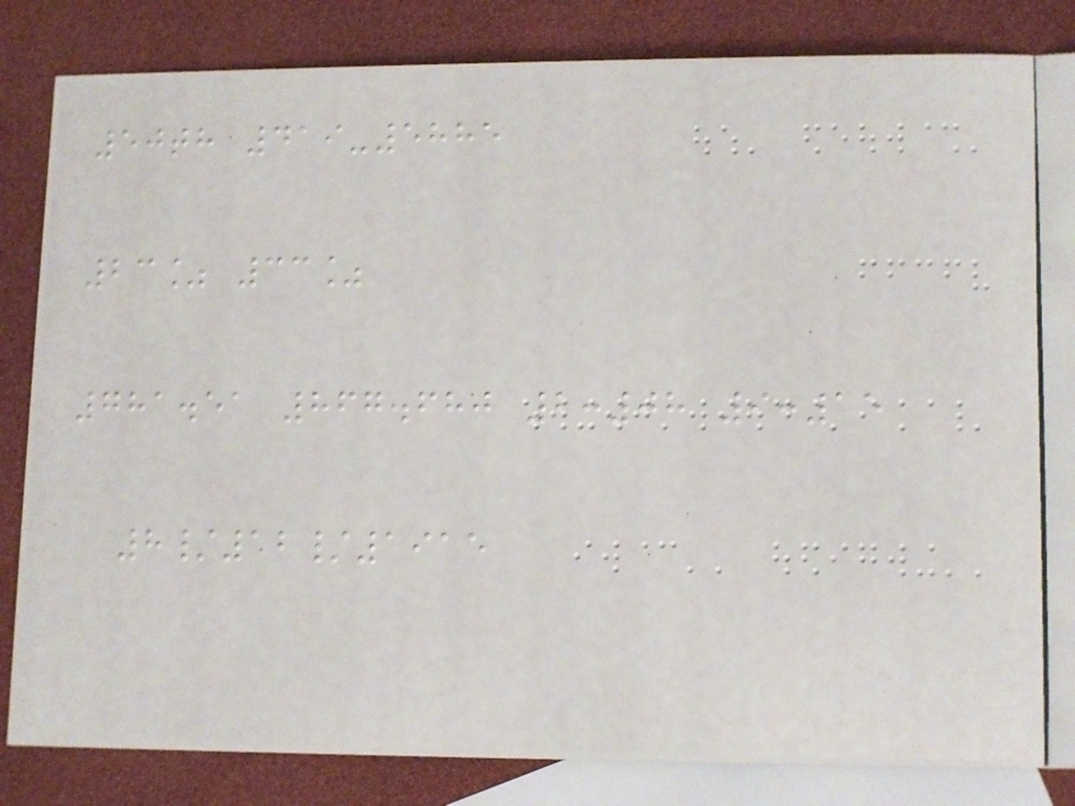50th 419-5885
23% 33%
781.51 867.680 2:08 9:15
8/12/1915
